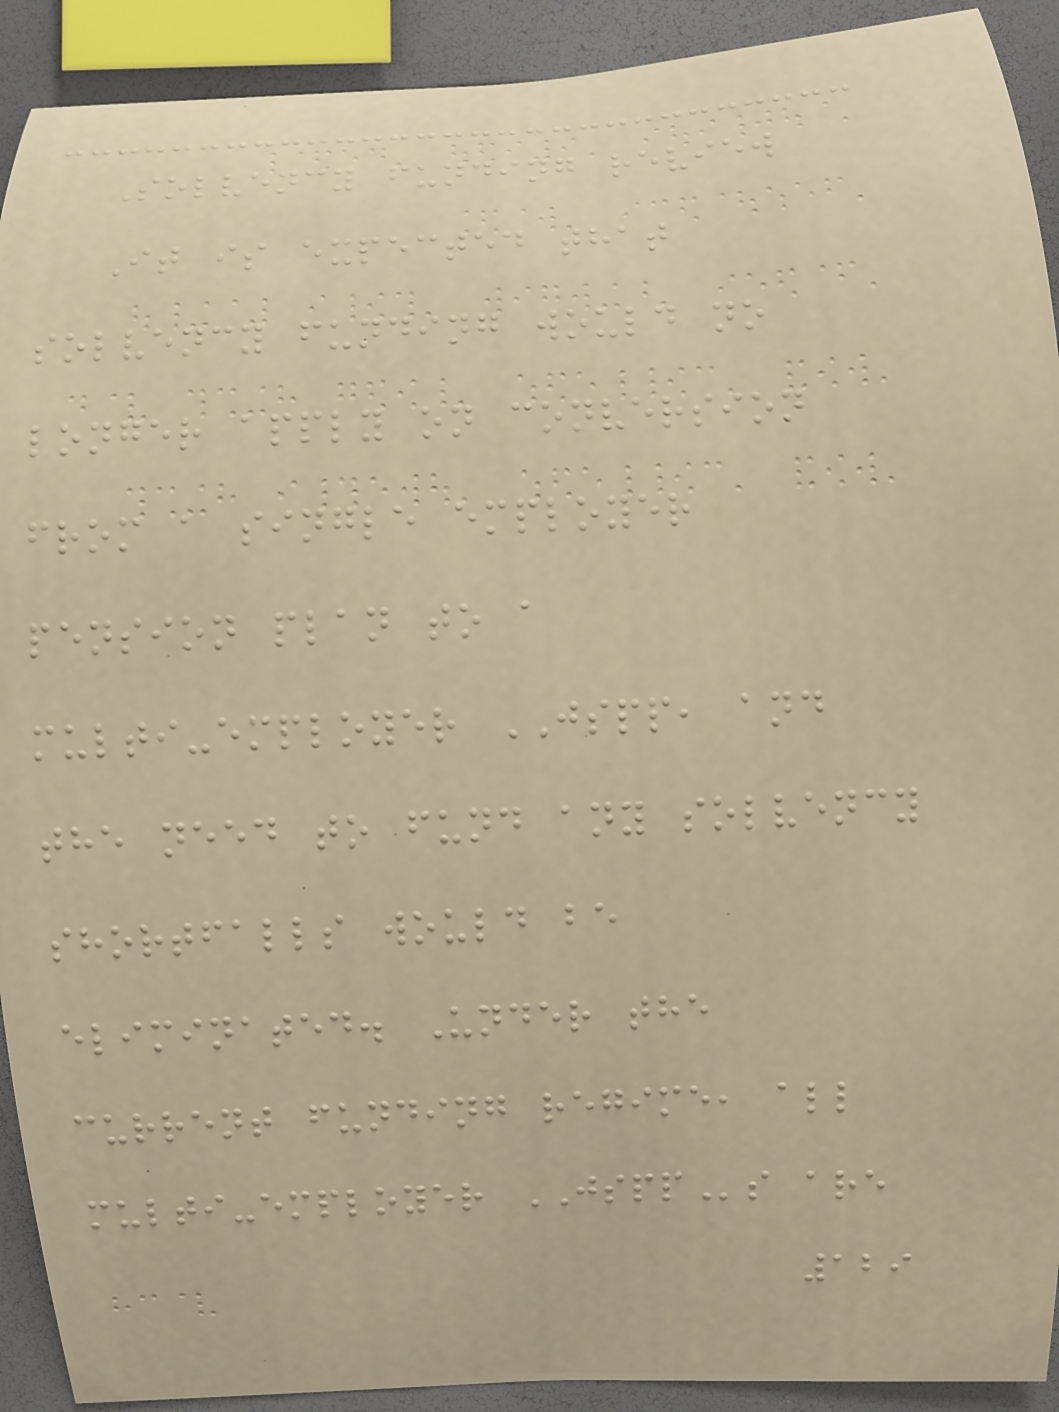Solvency funding review
It is expected that
solvency funding would no
longer apply on conversion
from a single employer
pension plan to a
multi-employer JSPP, and
the need to fund any solvency
shortfalls would be
eliminated. Under the
current funding regime, all
multi-employer JSPPs are
129
